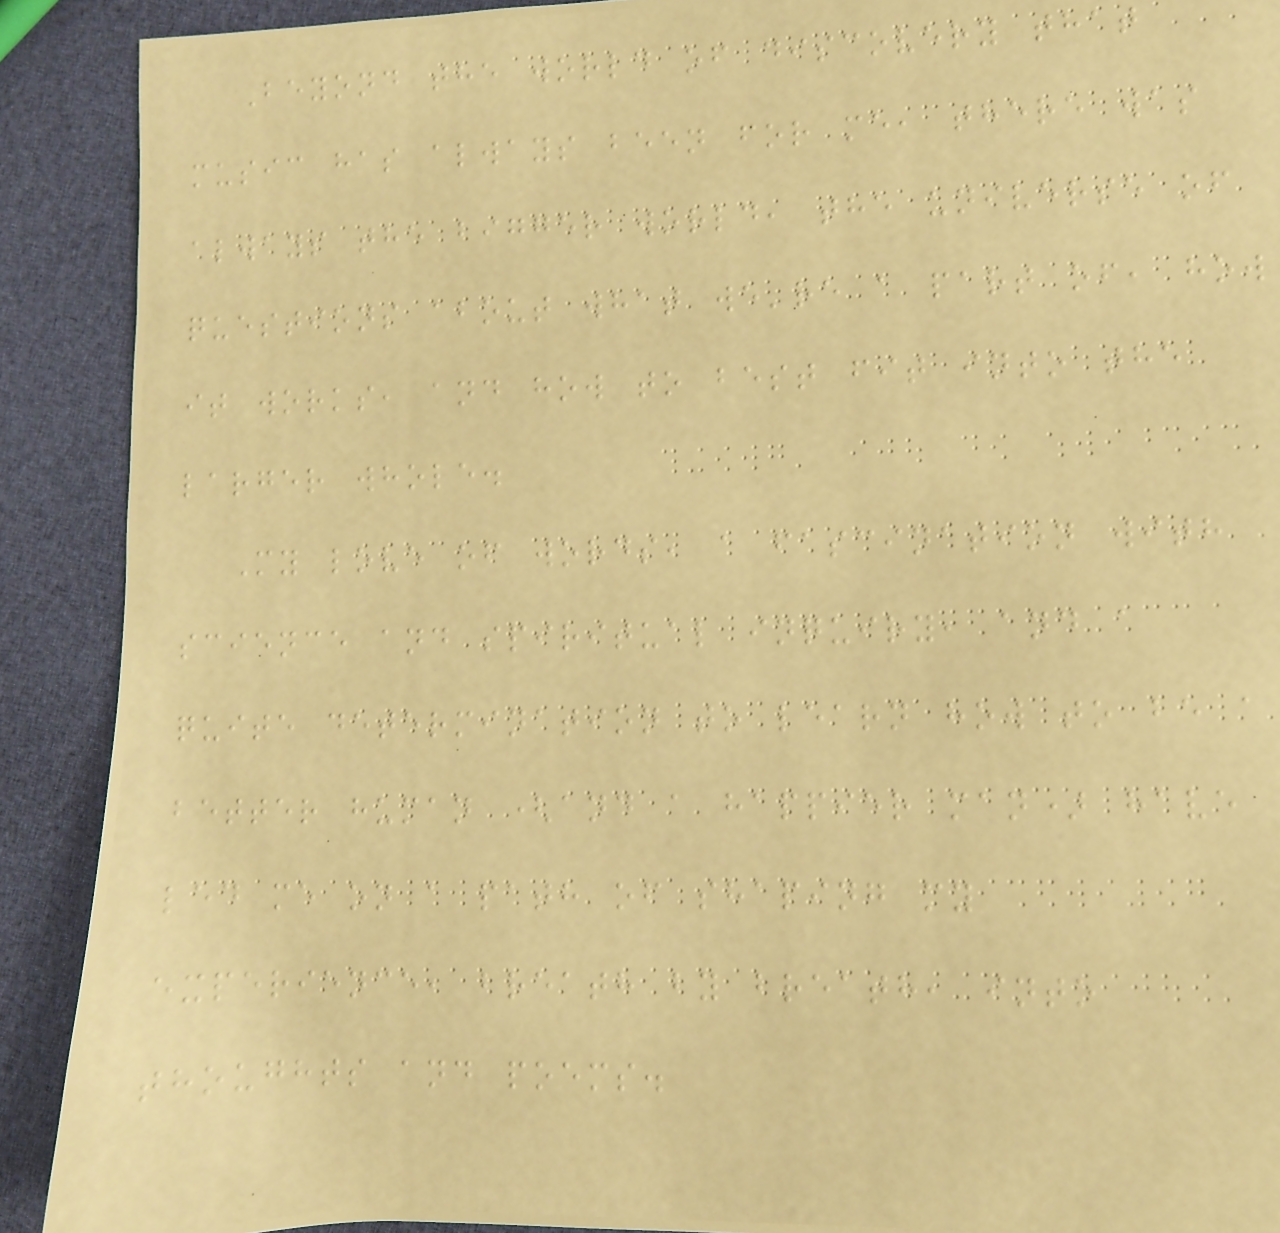Beyond the world of discovery that
music has always been for me, there was
always the bigger world, the universe of
questions about what we're a part of, how
it works, and how to best fit into the
larger whole.
My love of words, a fascination with
science and spiritual inquiry, and a
quite determination to learn how to be a
better human (and a happier man) have
led me on a path of shaping my
experience, breath by breath, into
thoughts and poems.
